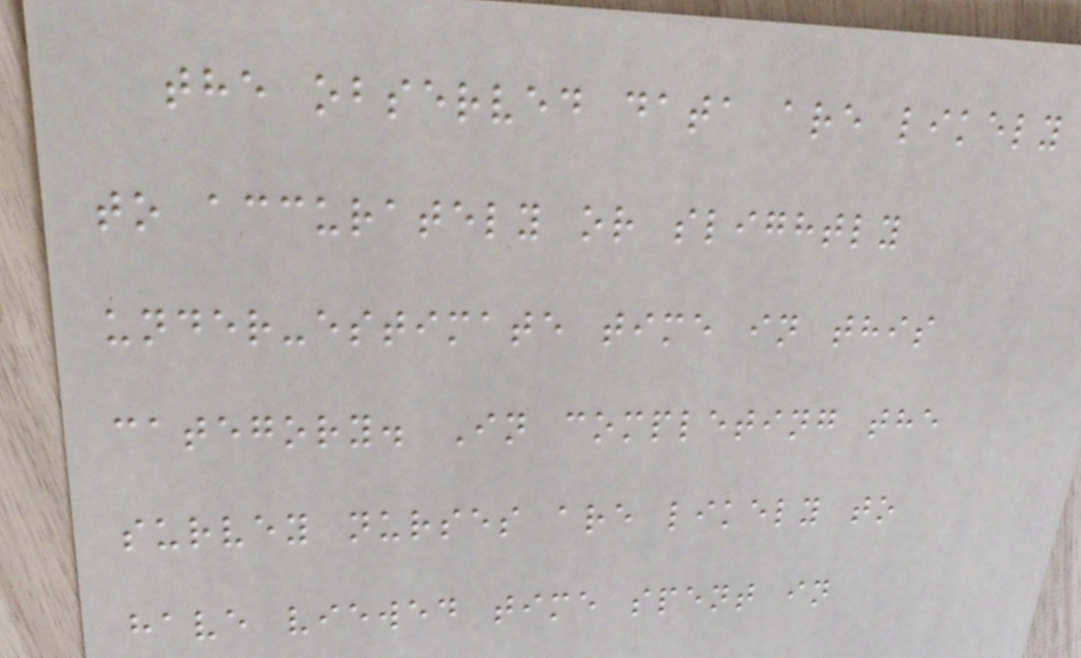the observed data are likely
to accurately or slightly
under-estimate time in this
category. In completing the
survey nurses are likely to
have viewed time spent in
